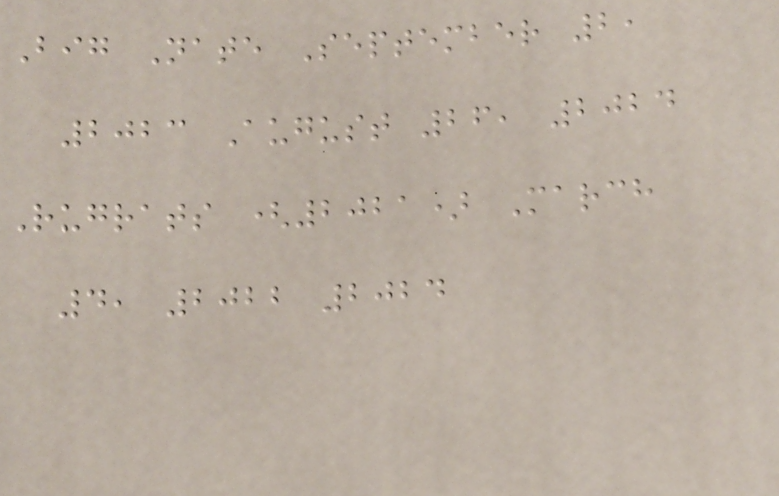Big Nate September 2,
2023 August 26, 2024
Rugrats (2021) March
4, 2022 2024
